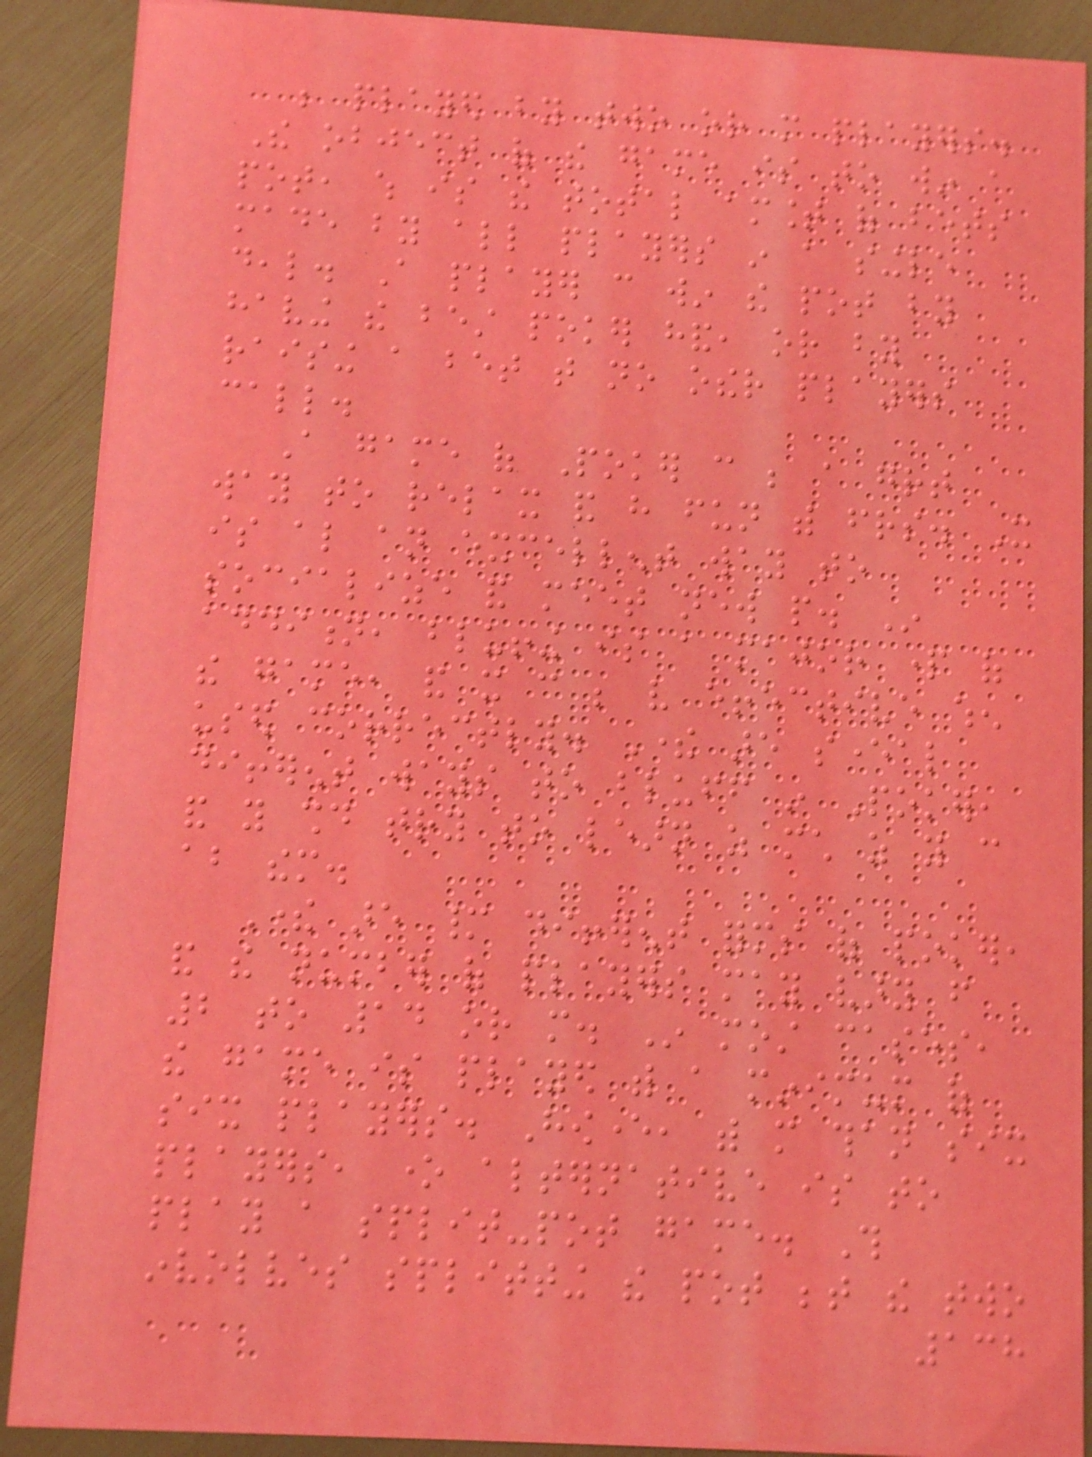be played by two or more players.
The object of the game is to win a
pot, which is the total amount of bets
made by all players in a single
deal. A player can win the pot by
having the best poker hand, or by
raising a bet that no other players
call.
A game of Poker can be a great
way to relax and have fun with friends. It
is also an excellent way to
socialize and meet new people. In
addition, bluffing is a major part of
the game, and it can be very effective when
used correctly. There are several
different ways to bluff in Poker,
and you should try to learn as much as you can
about them.
There are many different forms of poker,
and the number of players may vary from
2 to 14 or more. In most cases,
the game is played with a minimum of
six players. However, with more than six
players, one alternative is to
play a split-pot game. This
involves splitting the pot between the two
138
